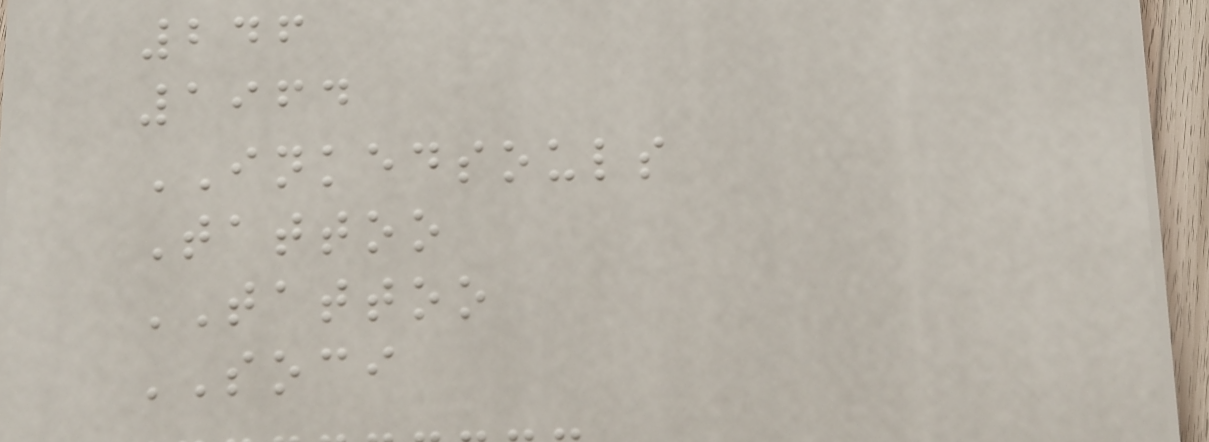246
1964
INKEDSOULS
Tattoo
TATTOO
SOCI
